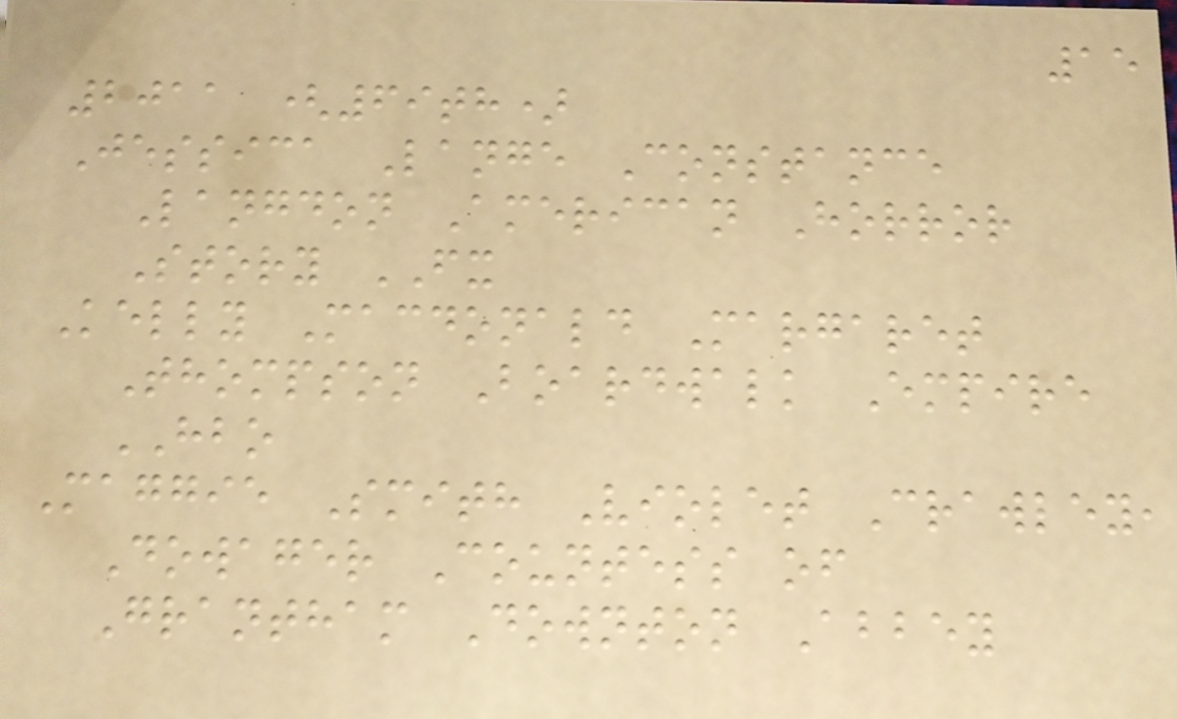15
2011 (69th)
Jessica Lange Constance
Langdon American Horror
Story FX
Kelly Macdonald Margaret
Thompson Boardwalk Empire
HBO
Maggie Smith Violet Crawley,
Dowager Countess of
Grantham Downton Abbey
